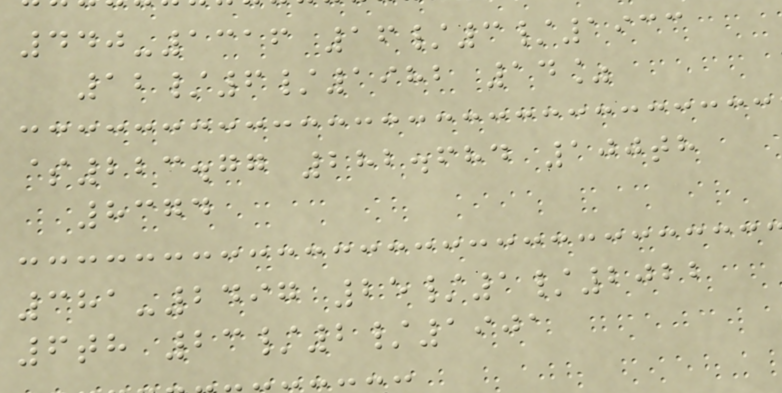440-1316 16/3/1933
12/6/1982 14%
$223.77 282.684 100th
8374
381-2497 25/1/2022
6th 23/2/1901
